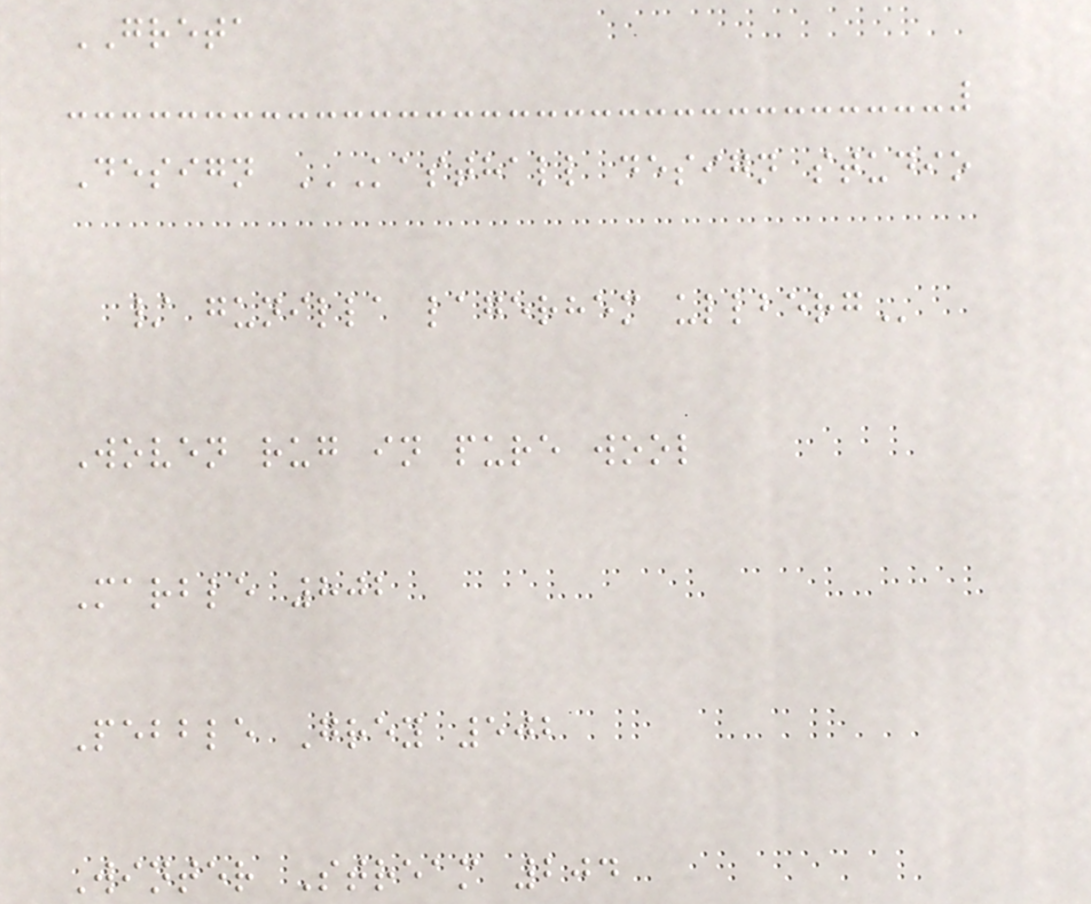GRETA
Design KASTHALL DESIGN STUDIO
/ GUNILLA LAGERHEM ULLBERG
Woven rug in pure wool
Marble 802
Pebble Grey 502
Winter Stream 204
